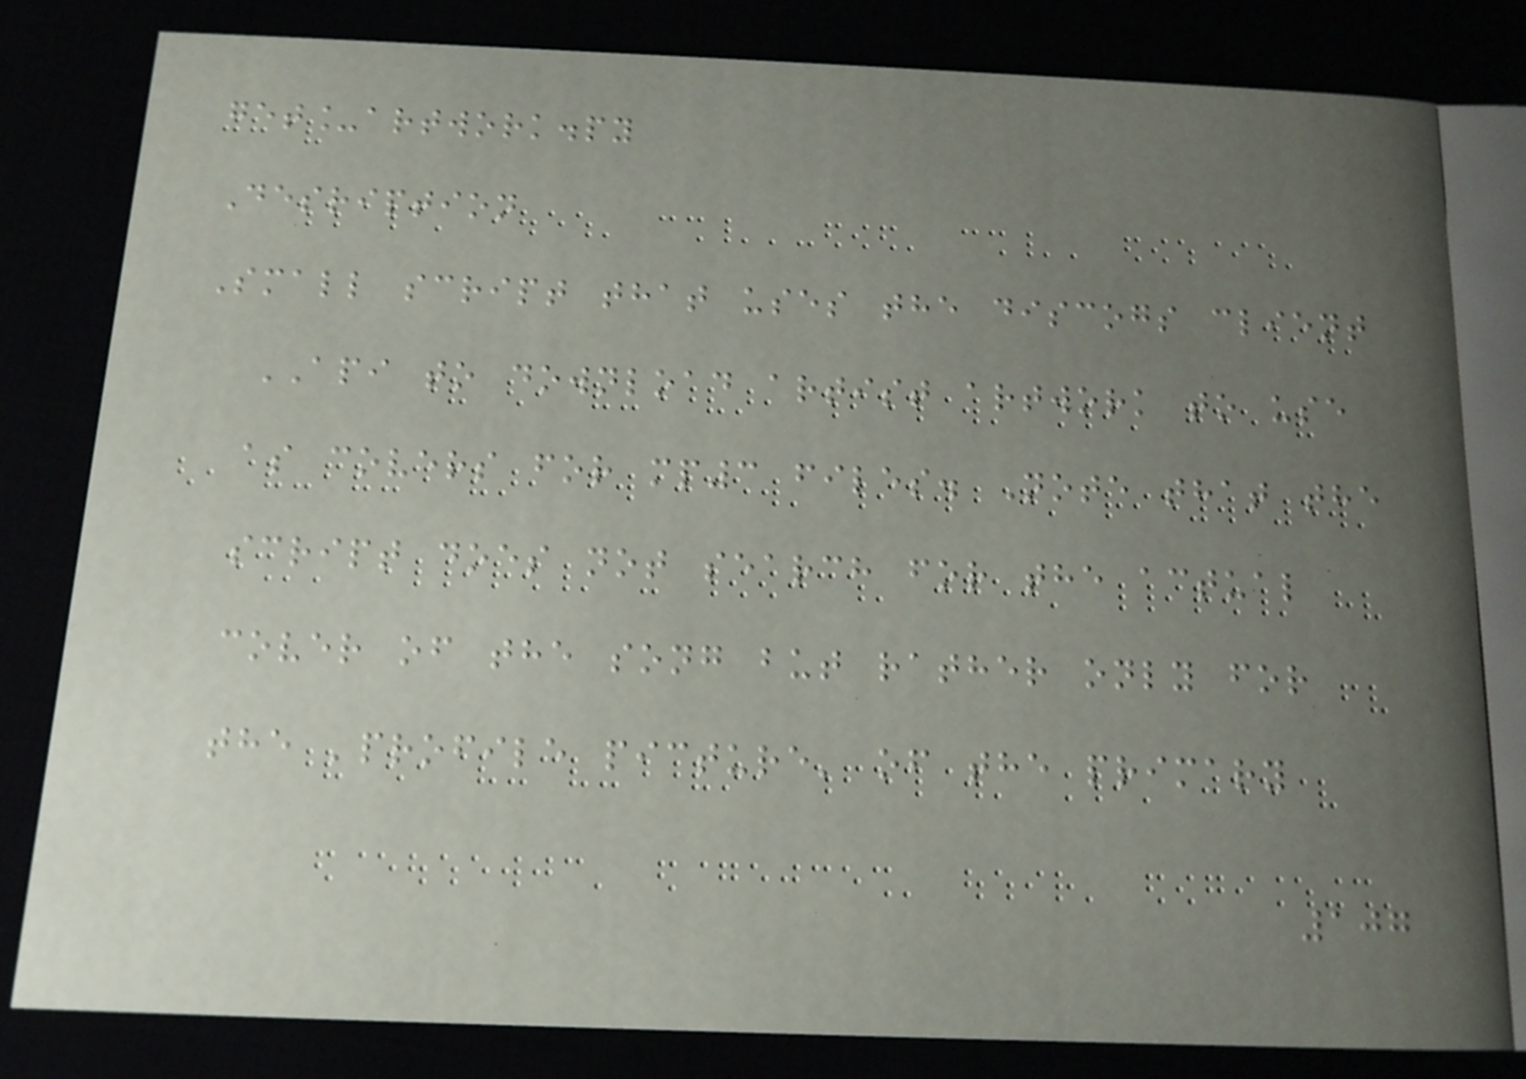get_artwork.py
Desription
Small script that uses the discogs client
API to download artist artwork to use
as covers for mp3 files. Note that the
script does not search for the actual
cover of the song but rather only for
the 'profile picture' of the primary
107
